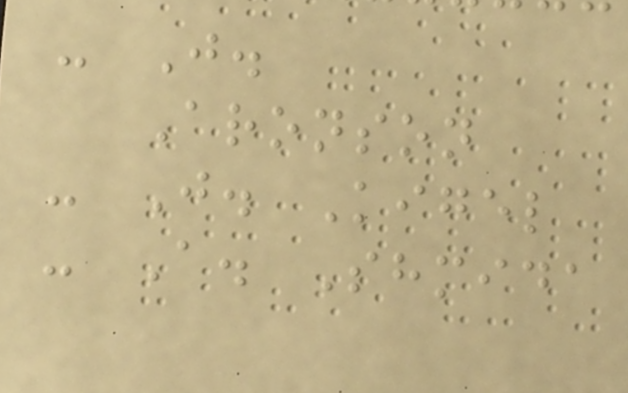- J.
Aronson
- J. Kigel
- A. Shmida
